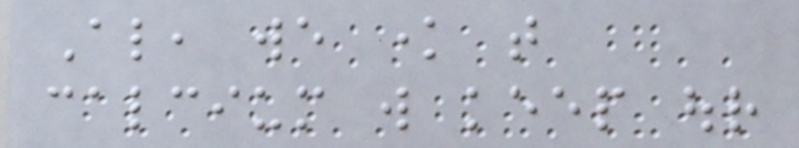Also, we know that
calcium will keep our
